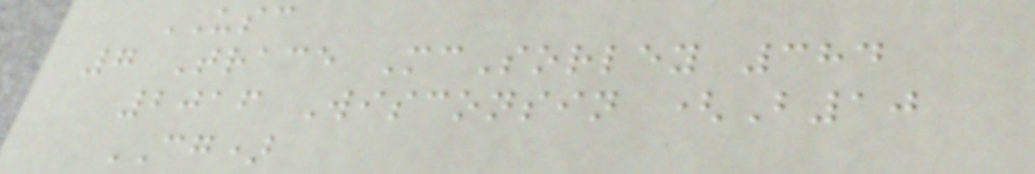USC
7 Trace McSorley 384
2016 Wisconsin (B10
CG)
